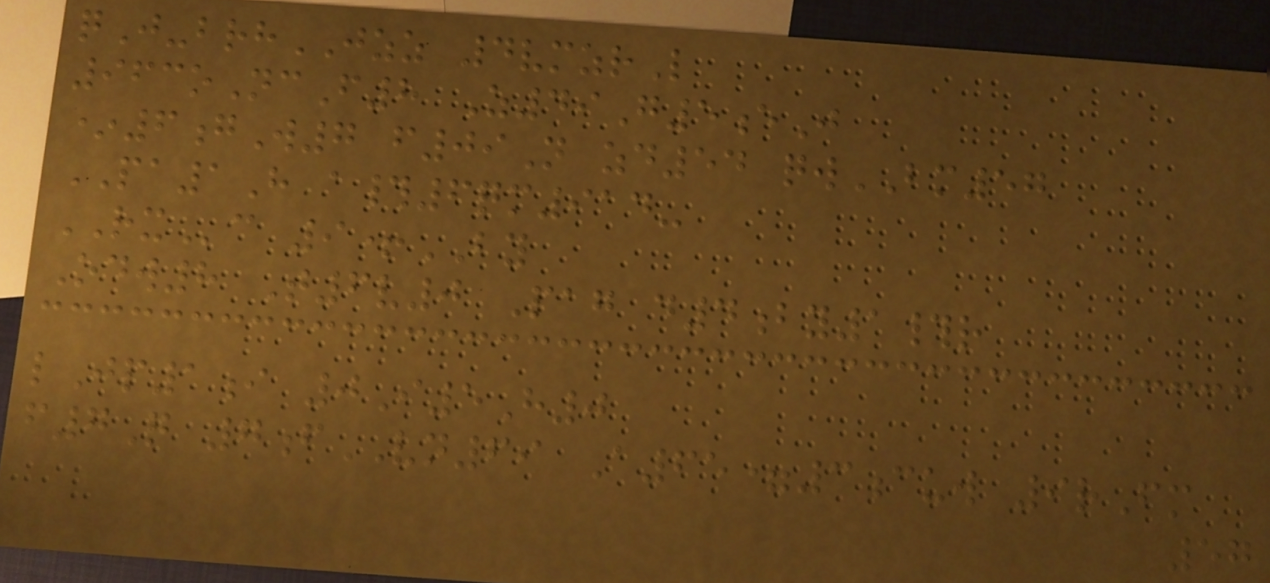qJ-brhJZZ 4vmzrL
963oNcF8 Z49G5eJ
*6gW7 f09N zd54 qwBM57
PA1H a#6qm914-
RXc 9+BY
Odw8 T6v0 Pag d4by1#r
lJp1i 0I5H0
f7Q 7fVN69 A65=3cuw 9rFm
57
